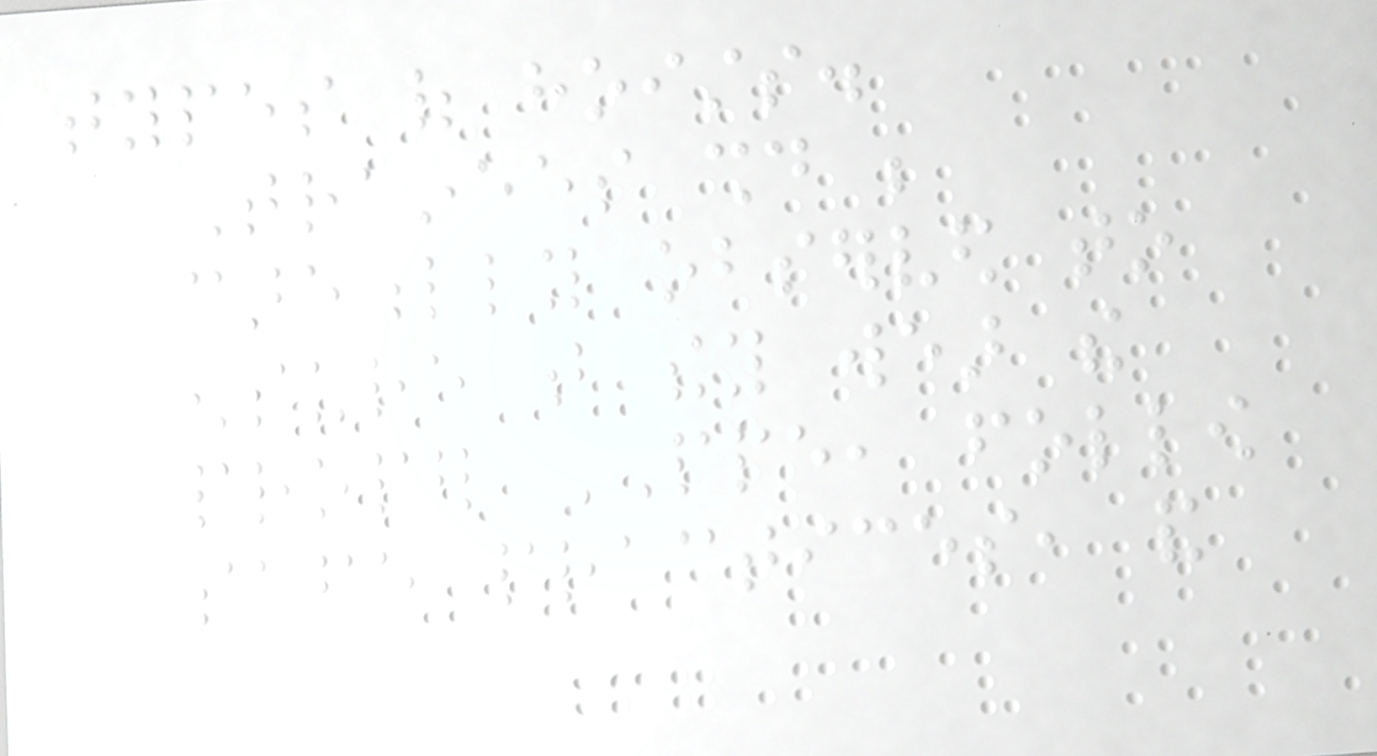types of hoists.
Trainees should be
carefully observed to
ensure that they wear the
proper PPE, follow
safe practices, and
